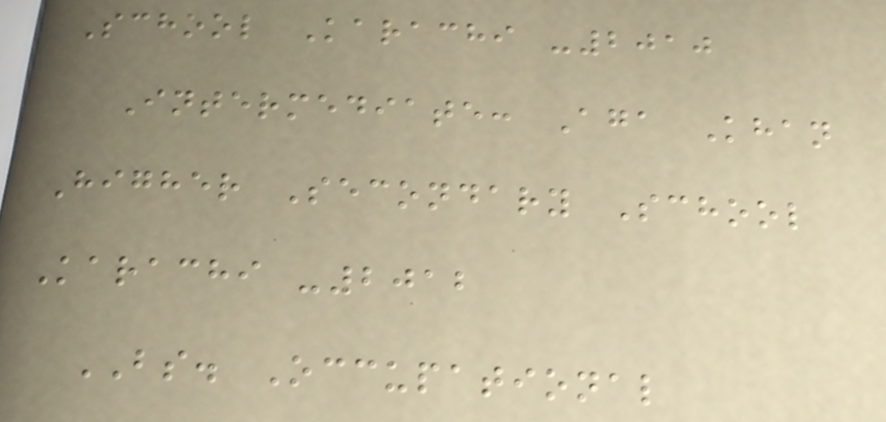School Karachi -2010
Intermediate: Aga Khan
Higher Secondary School
Karachi -2012
BS. Occupational
